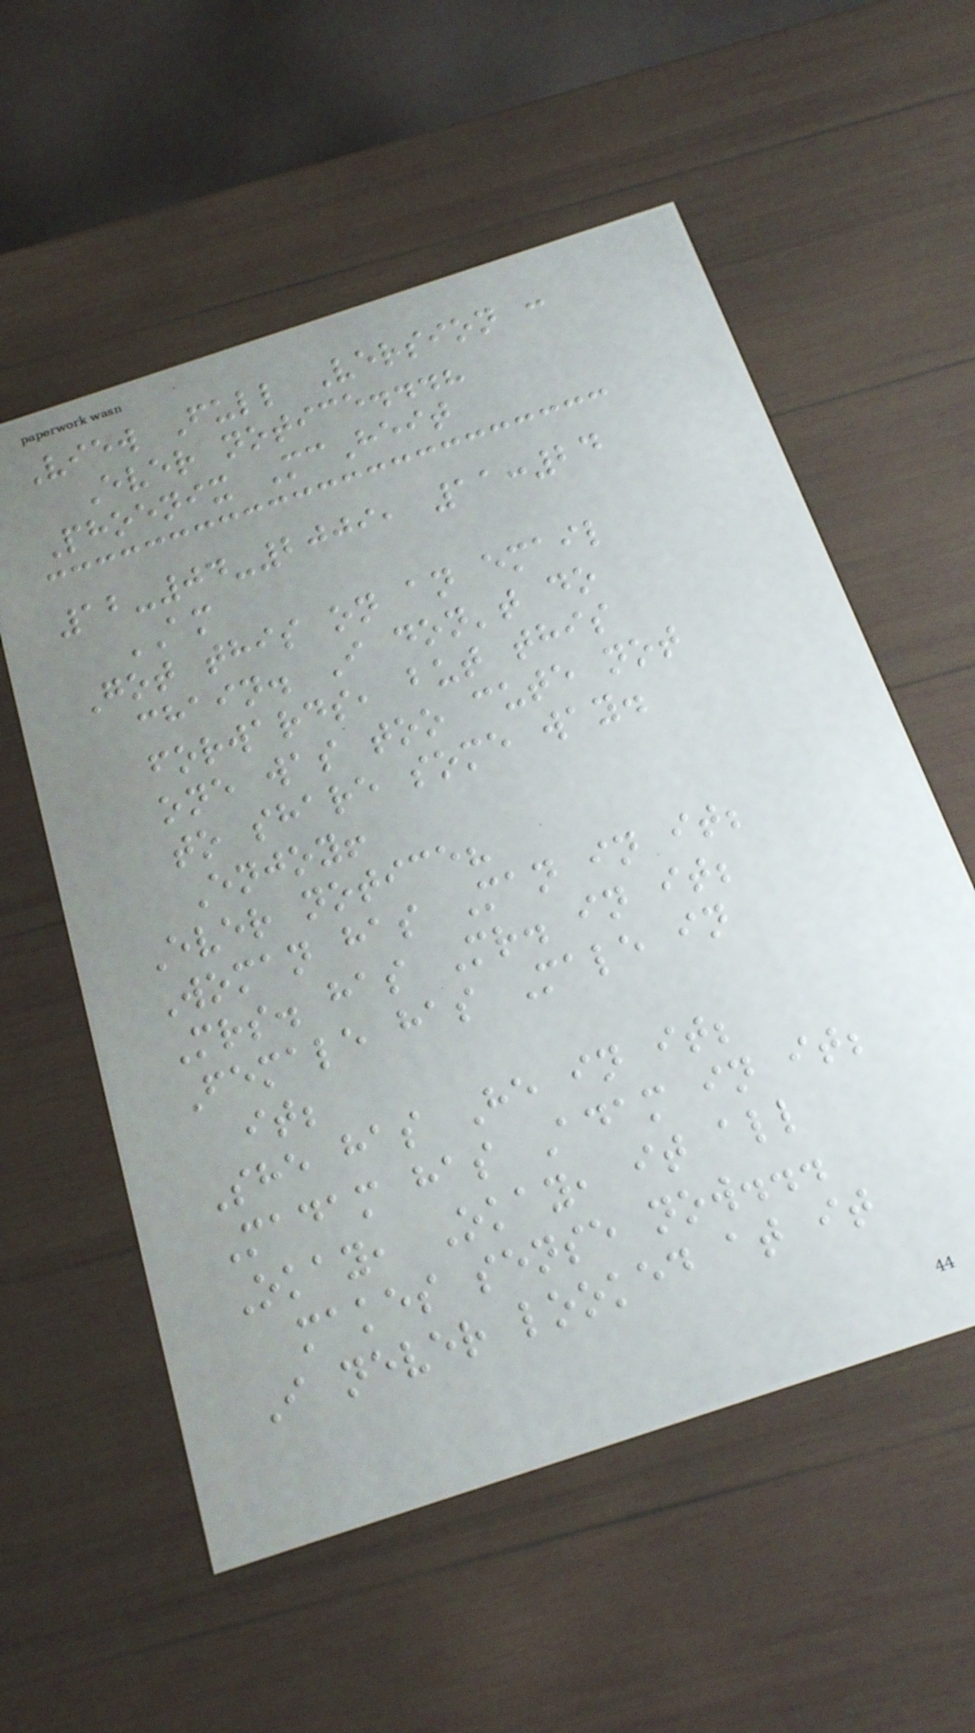View Full Version :
Ever notice...?
Phoenix McHeit
12-04-2009, 11:24
AM
Got this on an email
chain. I don't do
forwards, but this
one was too cute not
to share some way.
Enjoy!
Ever notice?
Woman has Man in it;
Mrs. has Mr. in it;
Female has Male in
it;
She has He in it;
Madam has Adam in it;
Okay, Okay, it all
makes sense now...
I never looked at it
